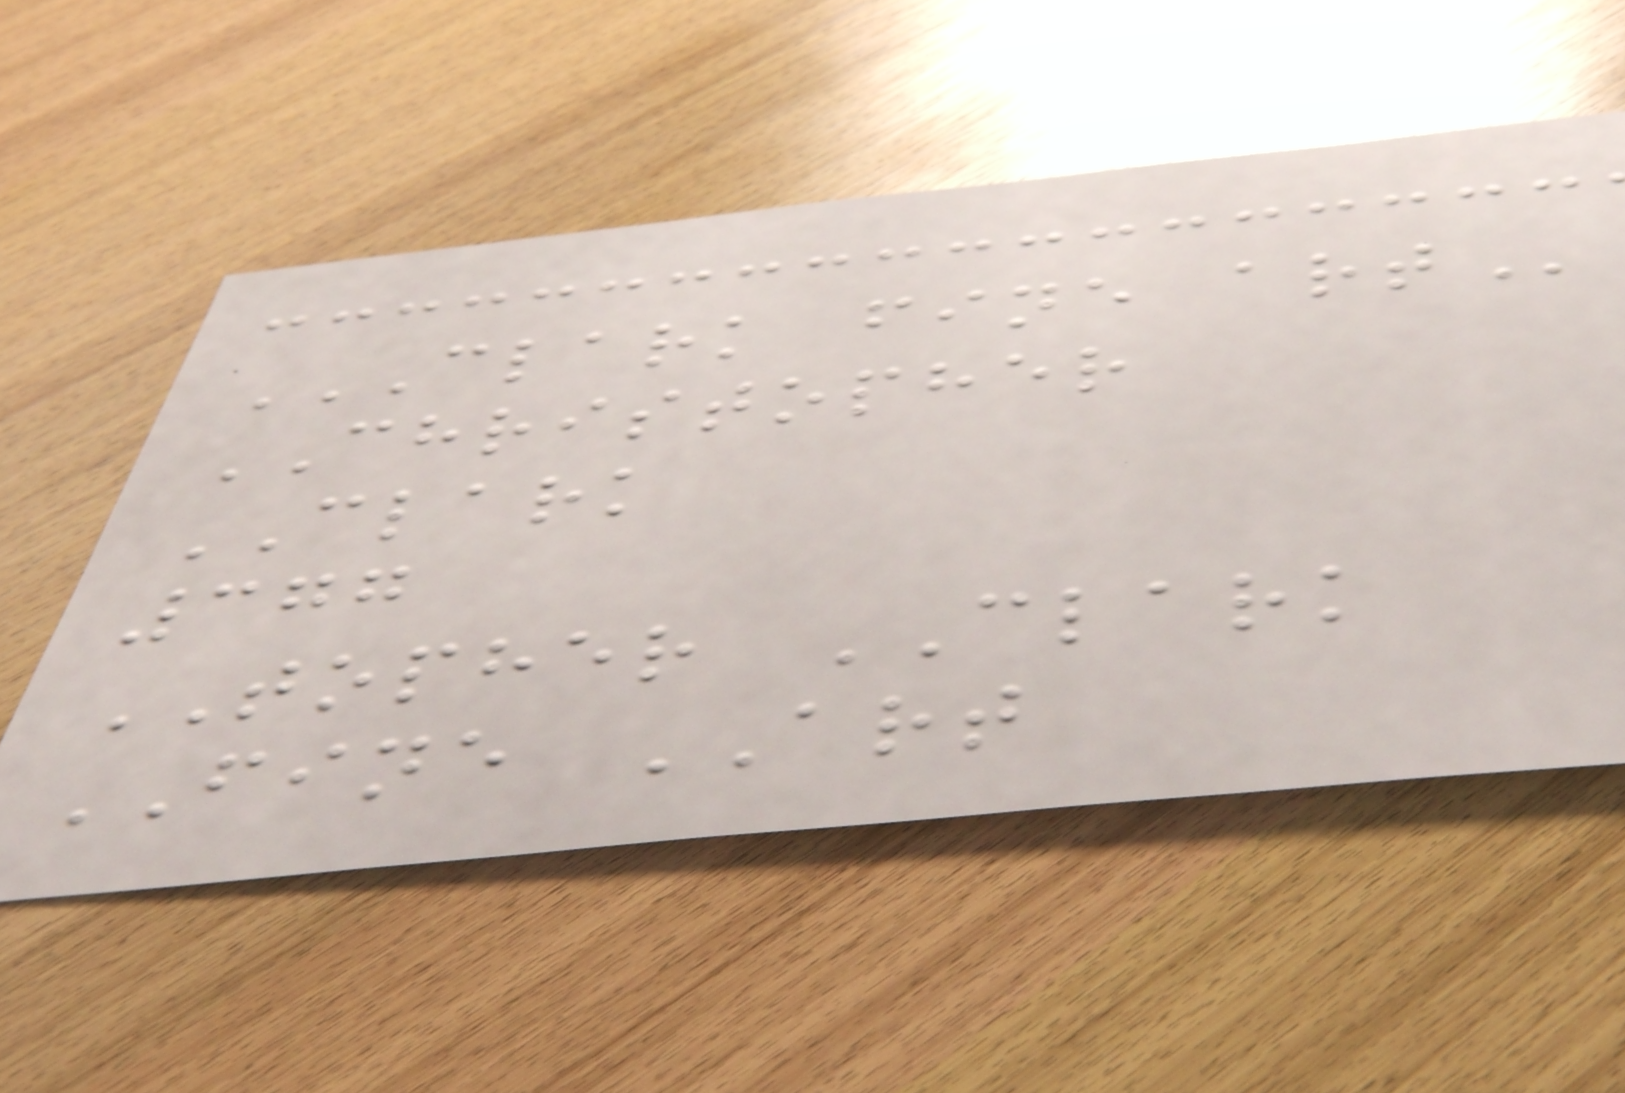CLARK FINE ART
CHRISTOPHER
CLARK
377
TOPHER CLARK
FINE ART
